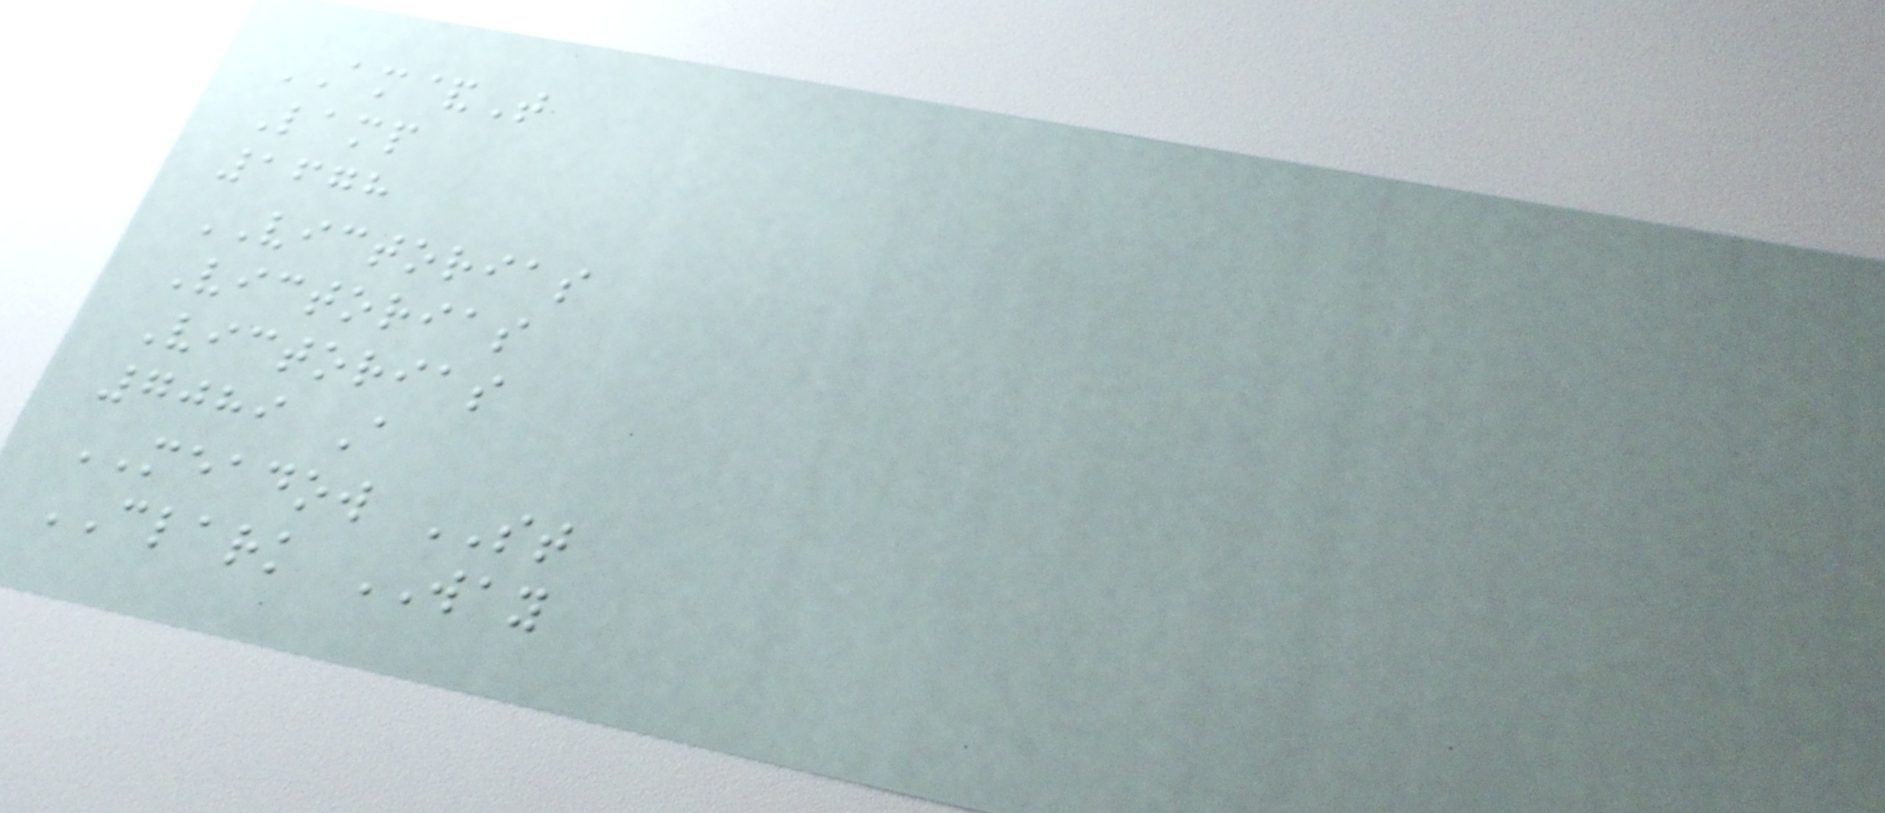AM&T
Lamp
1678
VICTORIAS
Victorias
Victorias
7089 A
MEADOW ST
CLARK WAY
